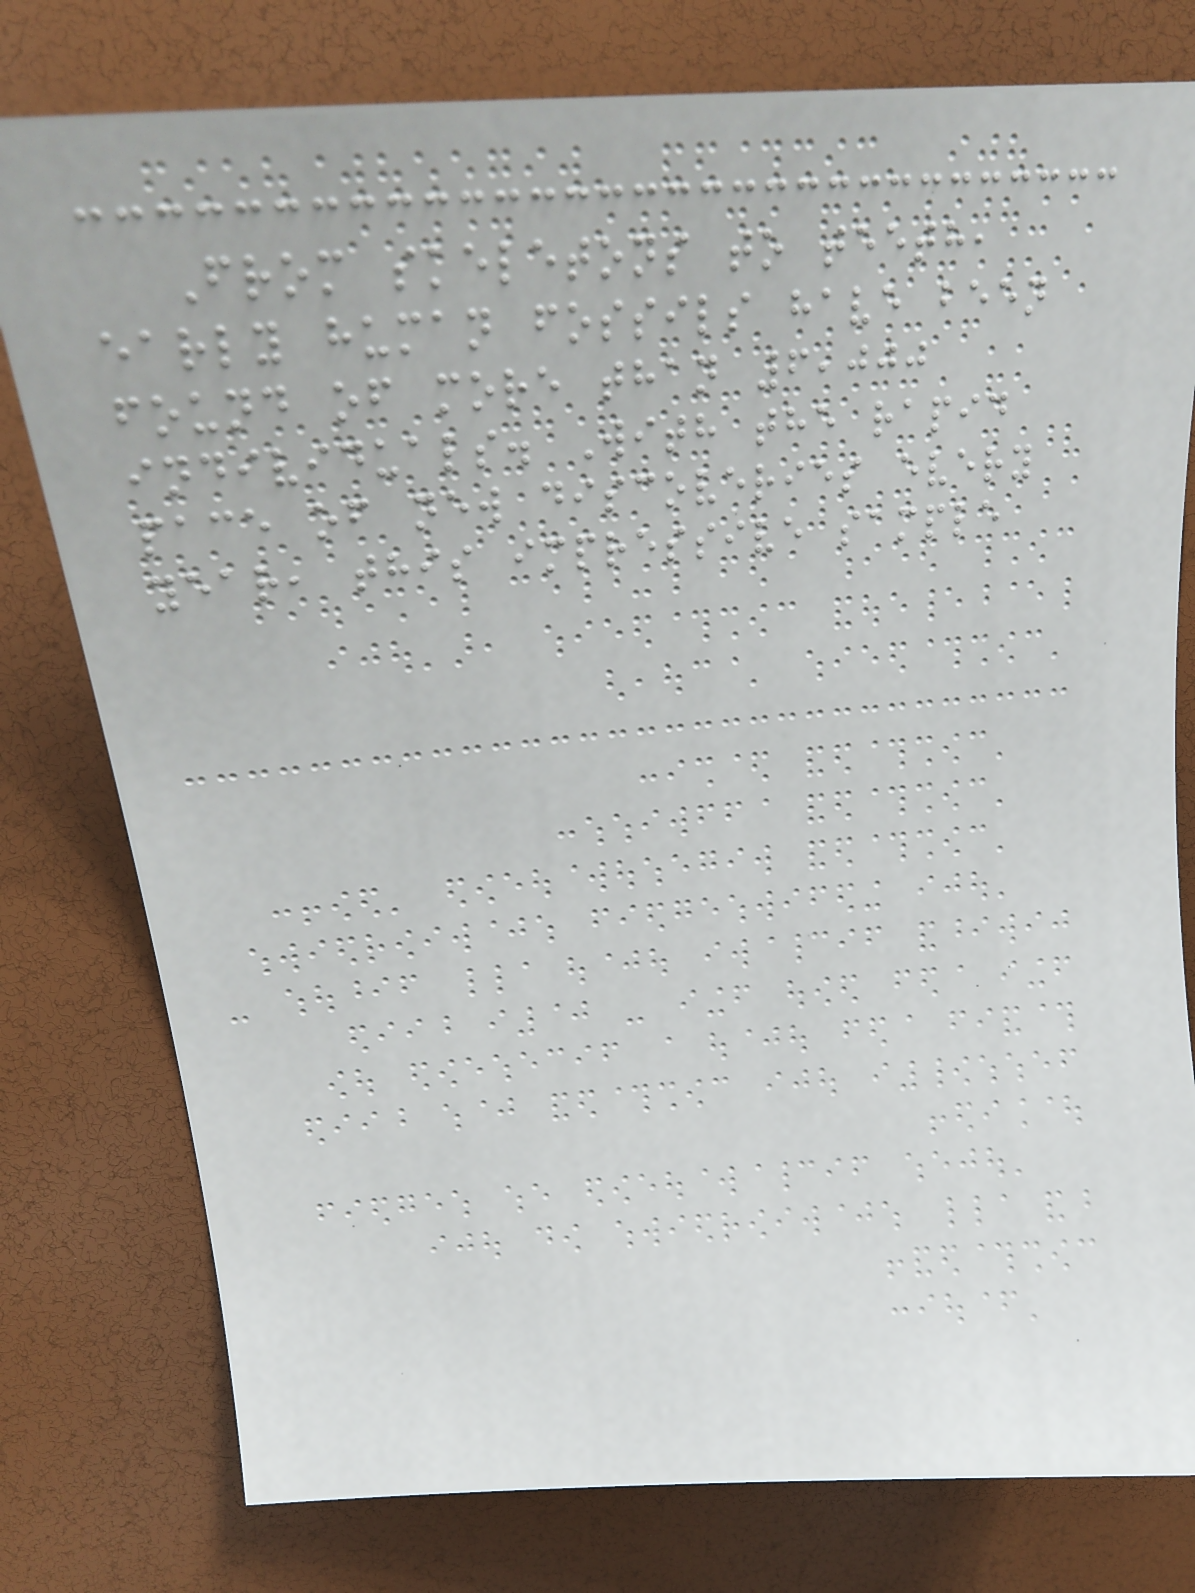From skeletons to teeth,
early human fossils have been
found of more than 6,000
individuals. With the rapid
pace of new discoveries every
year, this impressive sample
